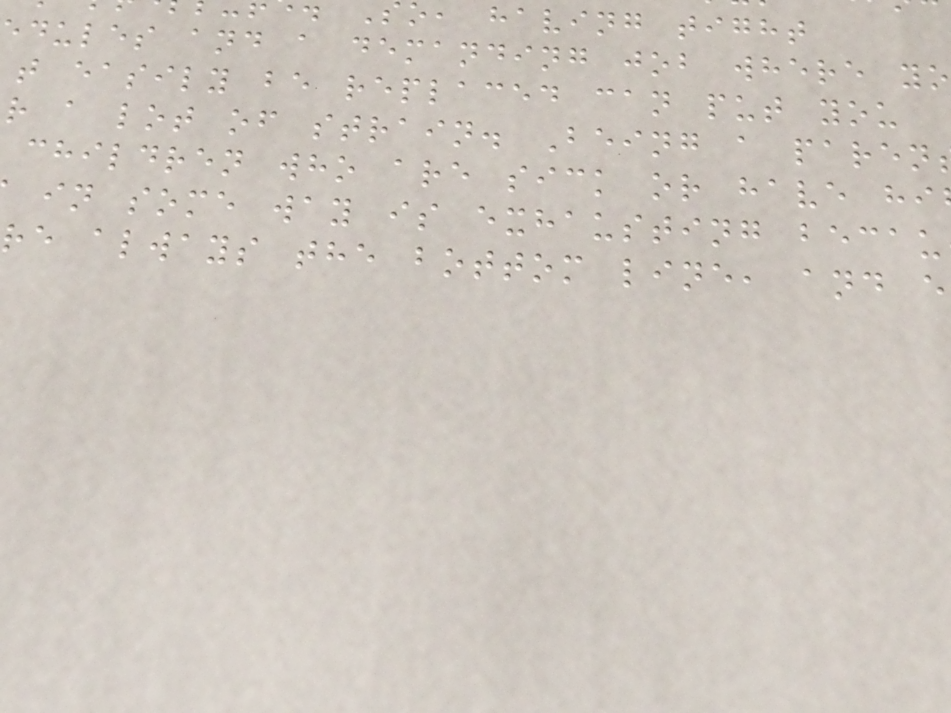o, having tight
dules and a demanding job where yo
t easily be replaced can put you
r a lot of strain. Being a paren
children who are sick or have hi
in some way is exhausting becau
re always the bottom line, and e
